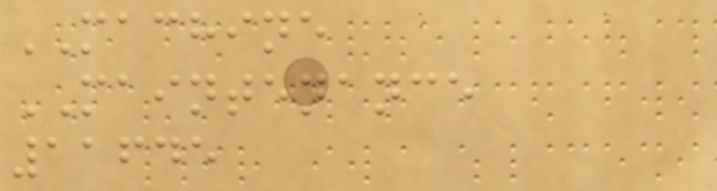MACHINE
MAINTENANCE
11645
